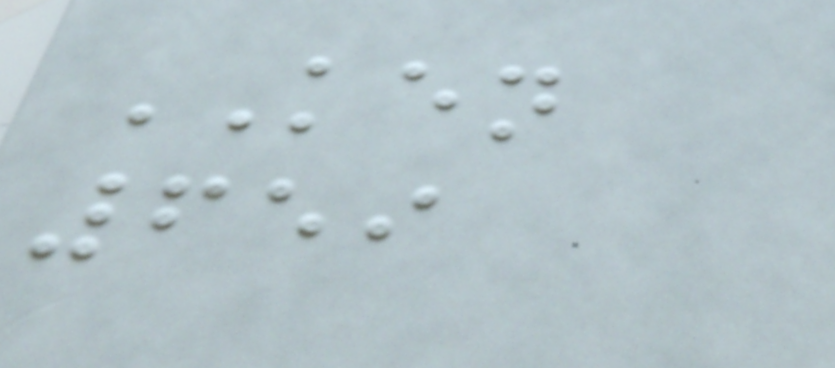KEN
659
